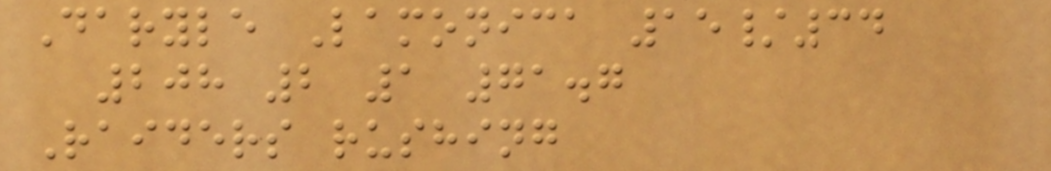Daryle Lamonica 15/34
208 2 1 71.7
Raiders rushing
